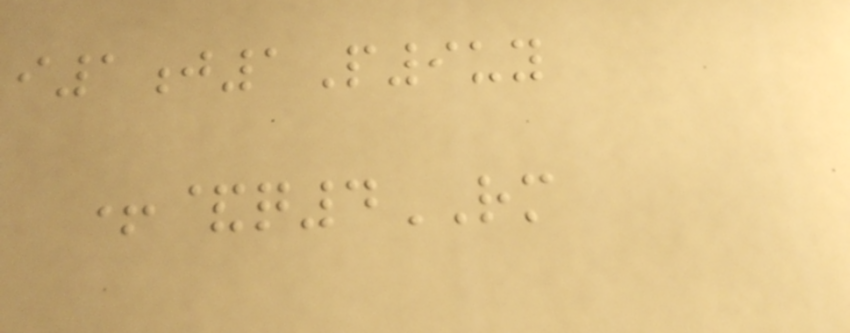i1j1P9uy
+&q4RM
